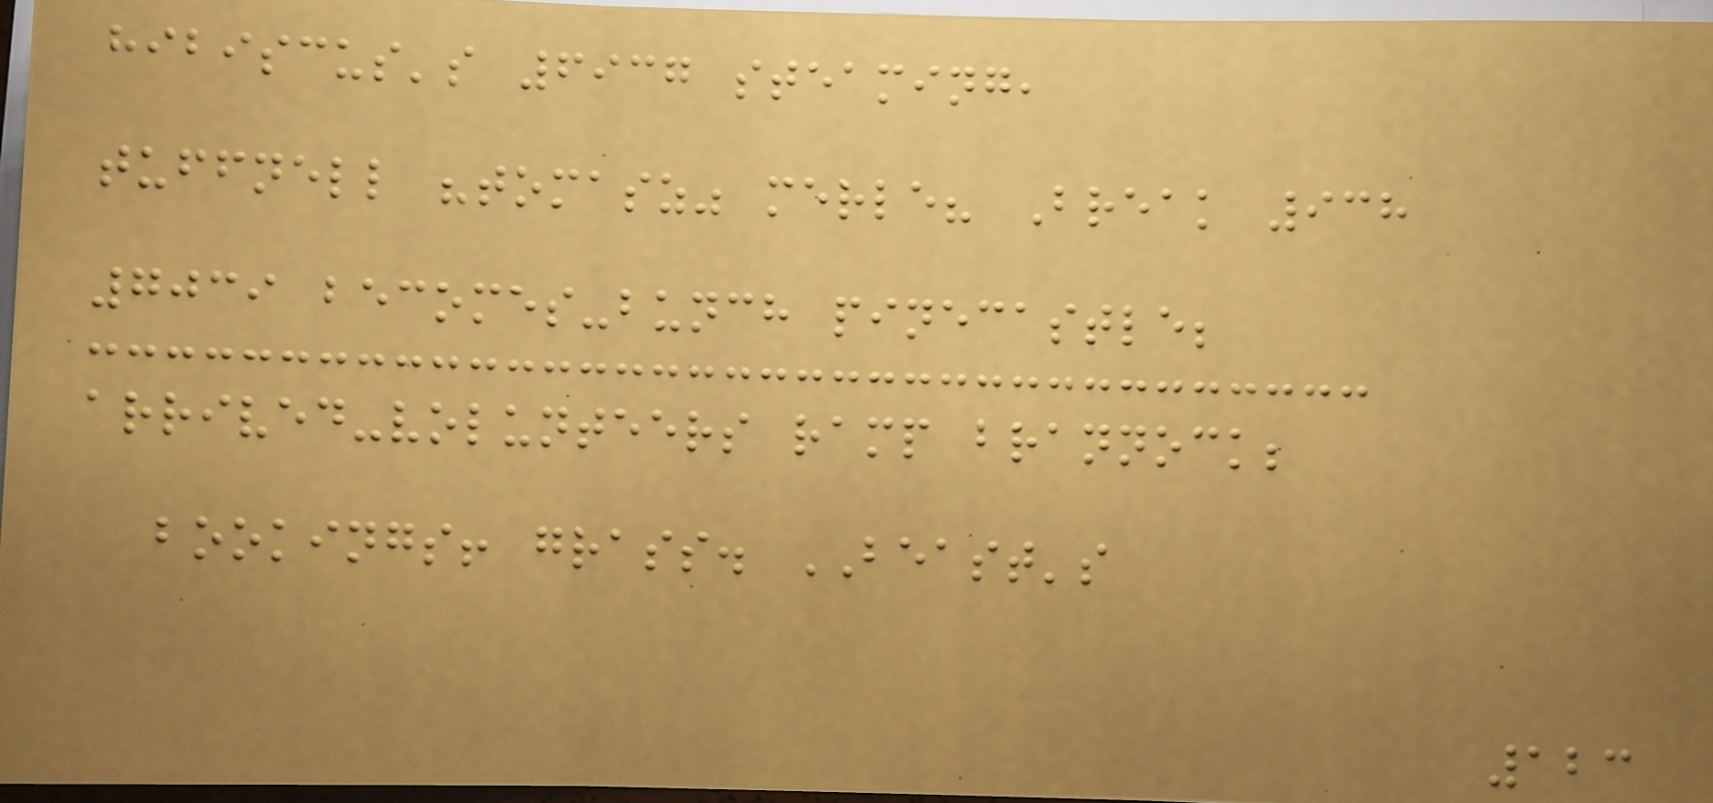hibiscus's 6937 steaming,
tuffnell "tomasz" merle? Break 938
7039 becomes-bunch pinecastle;
arrived-volunteers ramp brannock;
bookings! grass. BEAST's
123
